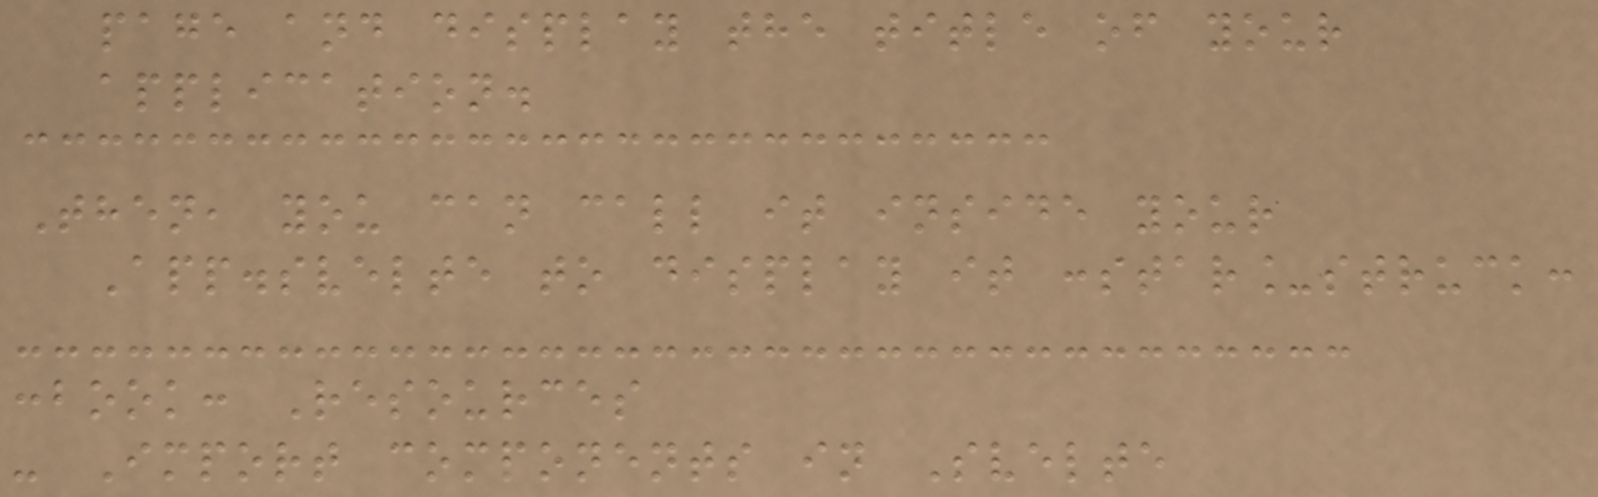page and display the title of your
application.
Then, you can call it inside your
App.svelte to display it :star_struck:
:book: Resources
- Import components in Svelte
